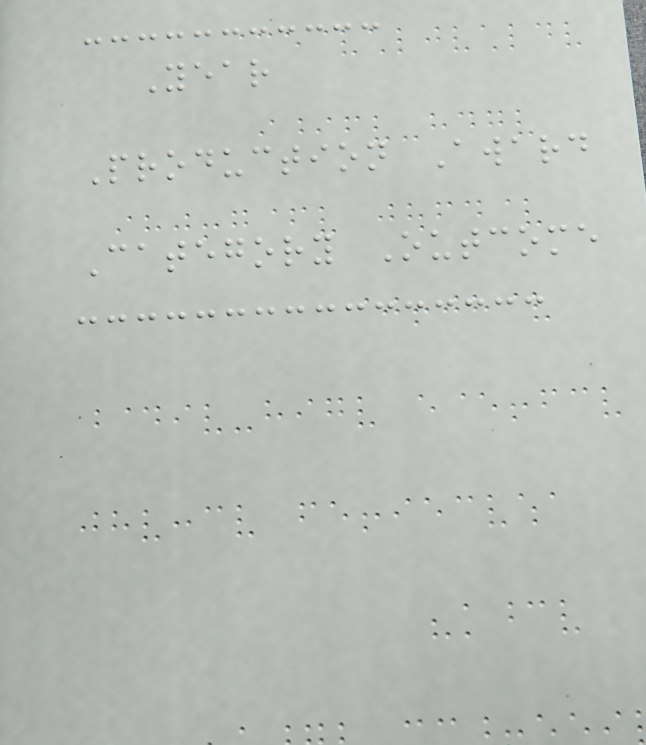Year
Production Award
Category Outcome
